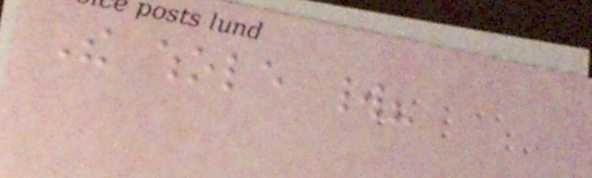The whole world?
